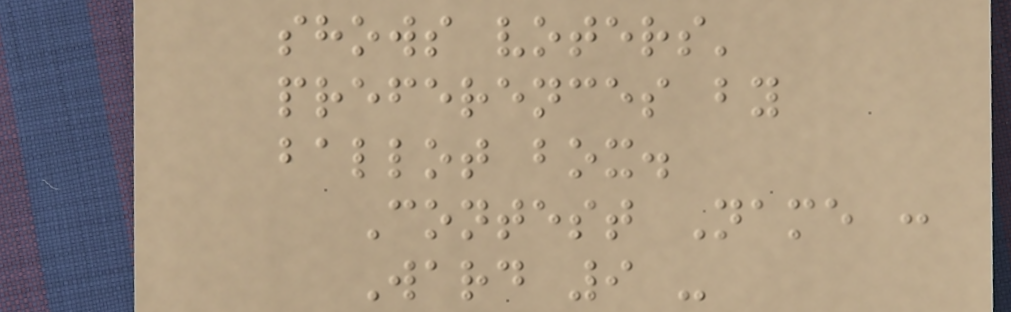shows voters'
preferences by
ballot box.
Contest Name :
Ward 9 -
